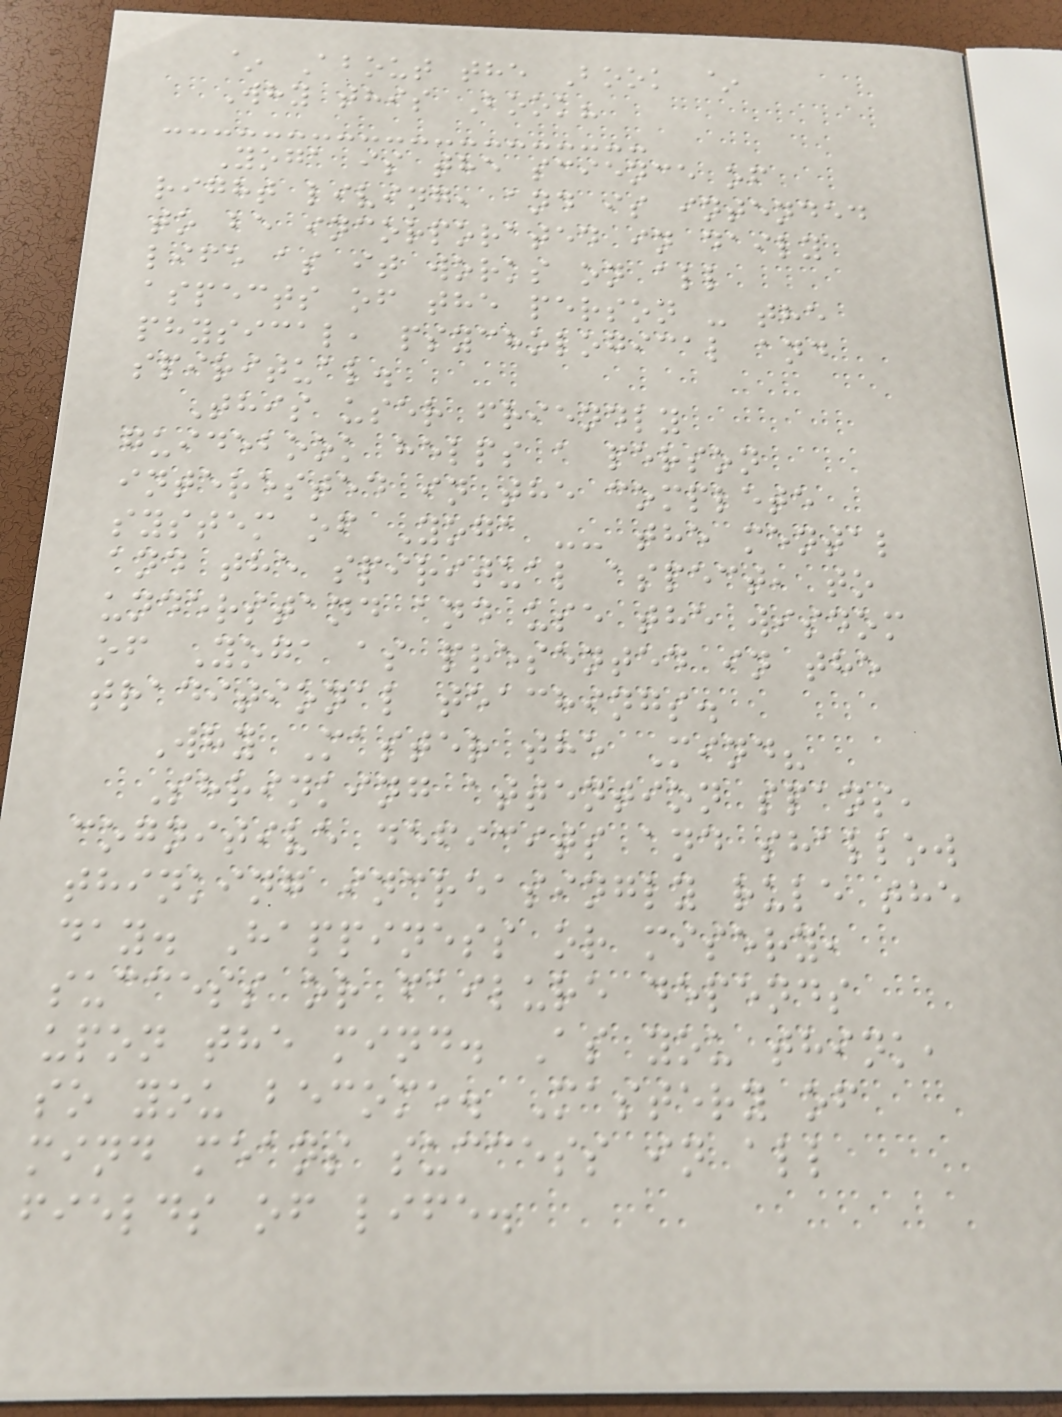~ About the Book ~
Why this Book?
Yoga is the science of
right living, and is intended
to be incorporated in daily
life as it works on all
aspects of the person - the
physical, psychological and
spiritual.
This user friendly
guidebook helps a person
interested in the complete
system of Yoga -- the mental
and the spiritual aspect, to
understand and use the wisdom
of Yoga as presented in the
traditional teachings.
Why Master the Mind?
Shrinking attention spans,
cognitive deficits and shallow
thinking increasingly rule the
day. Happiness or misery,
success or failure depends
upon the mind. As you think,
so you become. Mastery of
mind means success in all
fields of life.
